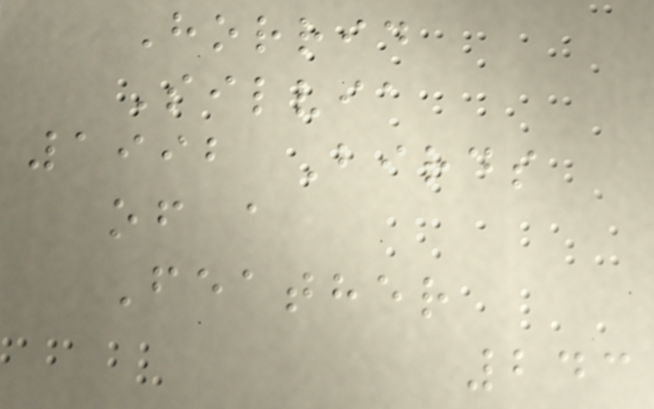Horrid
Silvia
1992 Birds
of a
Feather
243
